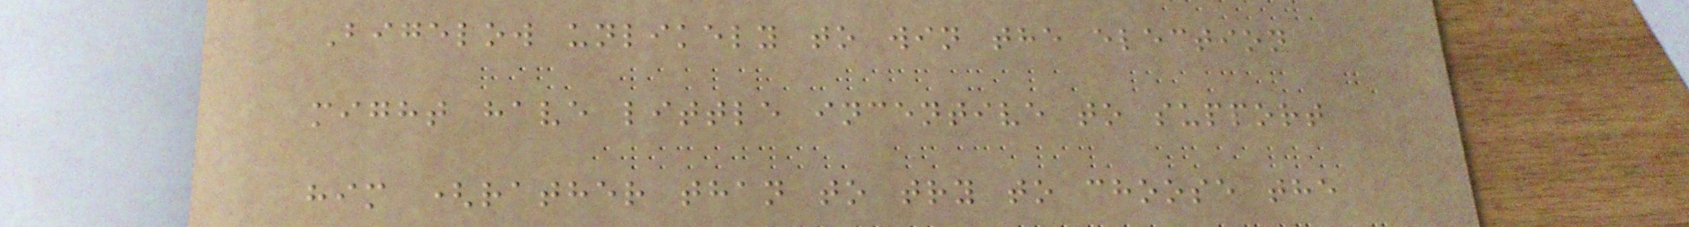Bigelow unlikely to win the election
might have little incentive to support
him (rather than to try to choose the
